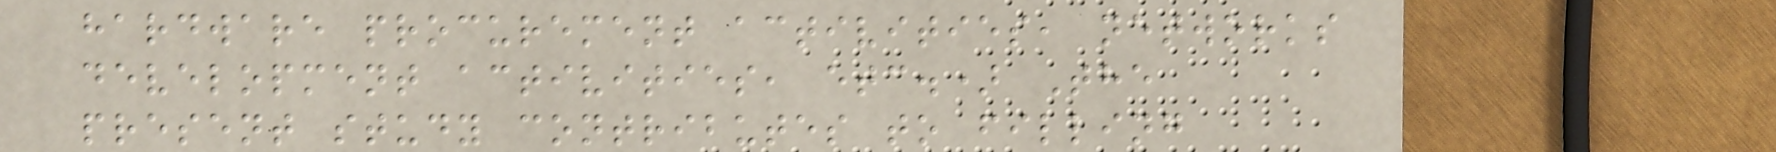hardware procurement activities, networks
development activities, etc.) The
present study contributes to filling
